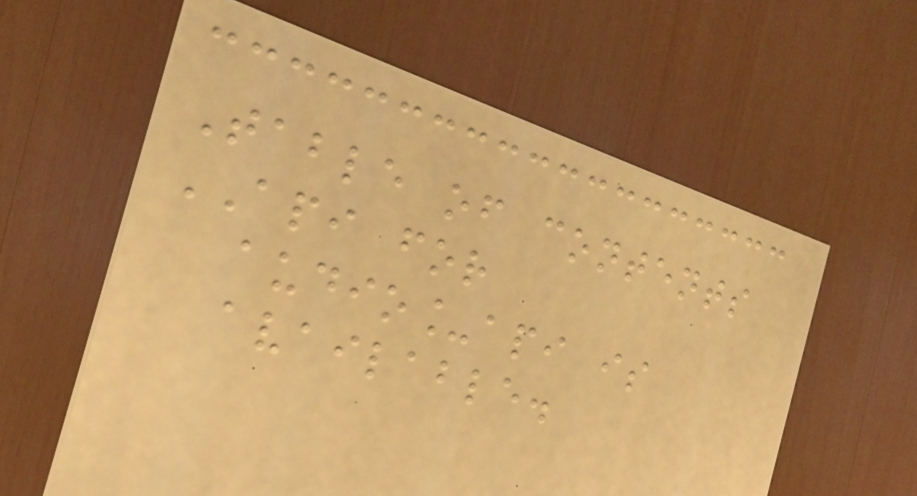Table of contents
API for
audio_api is
available.
